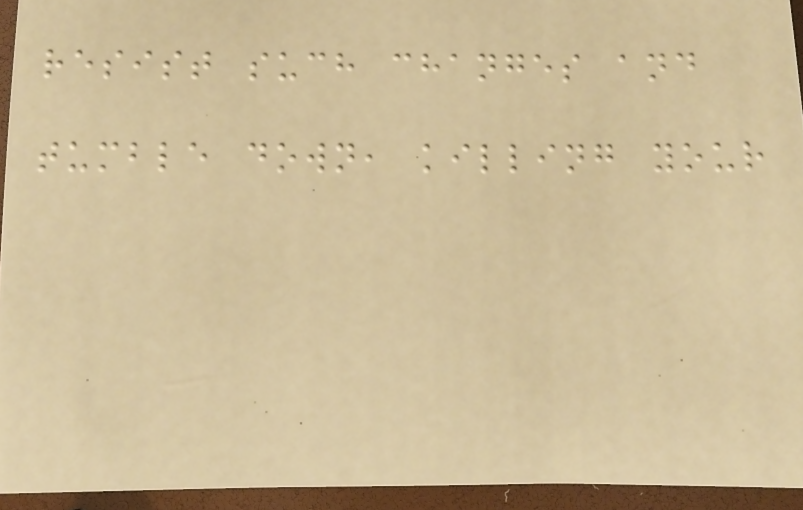resist such changes and
tumble down, killing your
